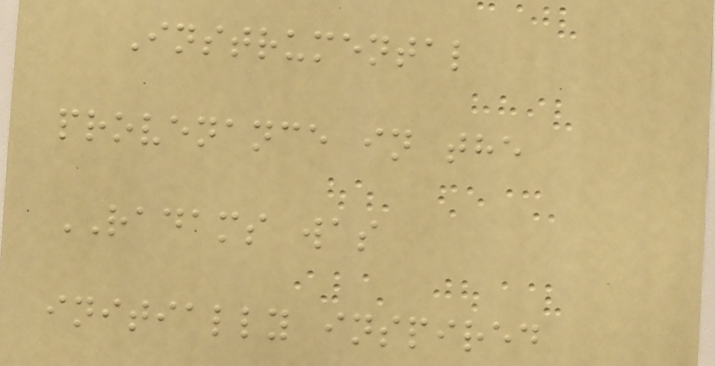Instrumental
provenance in the
RADAMS was
initially inspired
